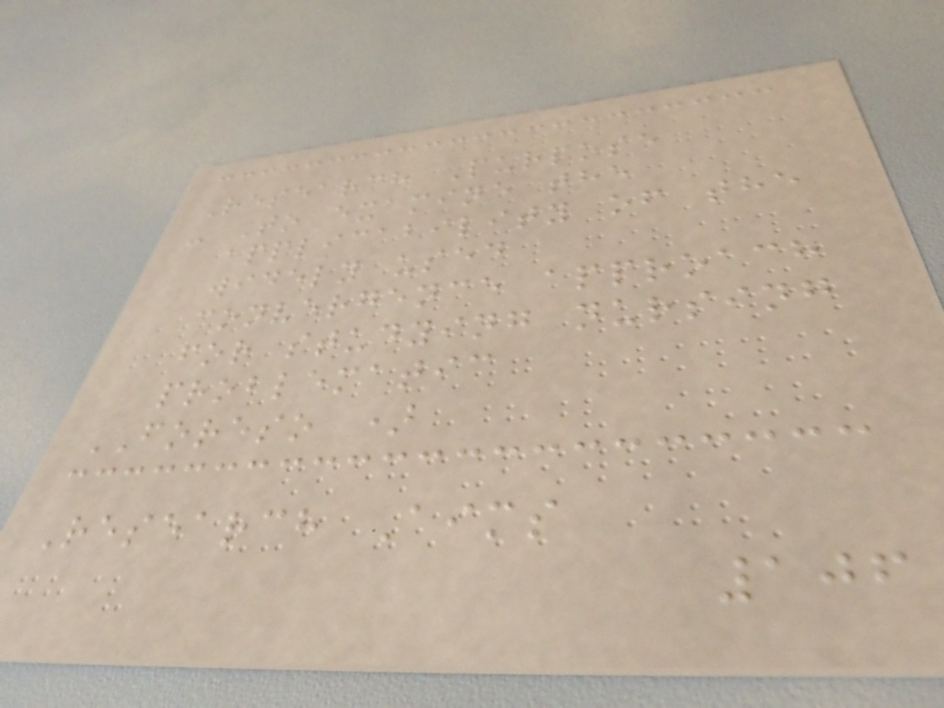Research Purpose
- To examine the
applicability of the
widely used
convergence approach
for studying nursing
problematic
FORESO )
Research Aims
106
